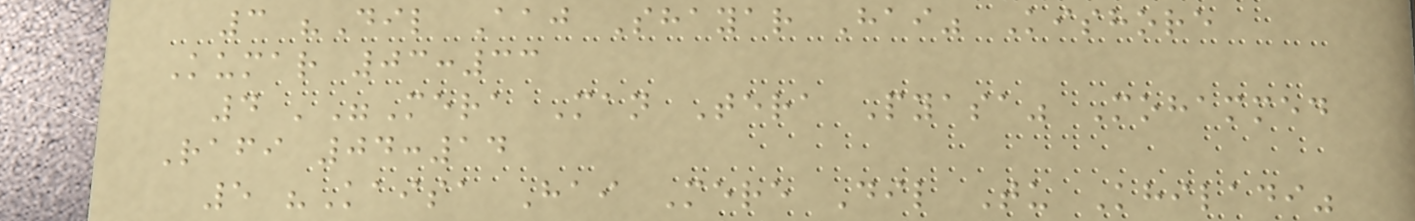3 "Dil Aaj Shayar Hai" Kishore
Kumar 03:33
4 '"Mera Man Tera Pyasa" Mohammed
Rafi 04:14
5 "Kaisa Hai Mere Dil Tu Khiladi"
